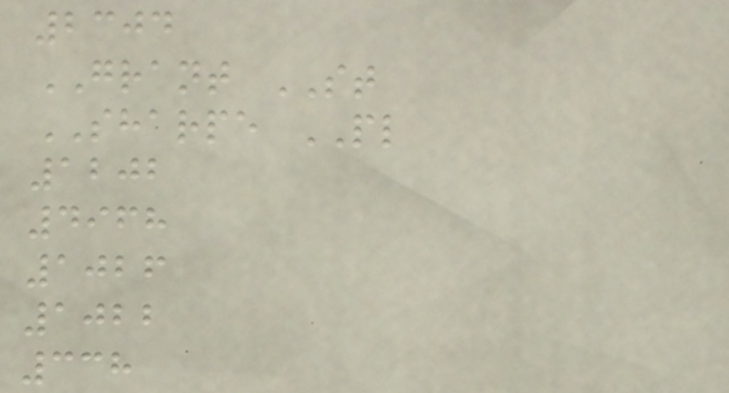2304
GRANT ST
SHARPE PL
1202
4968
1026
1022
338
